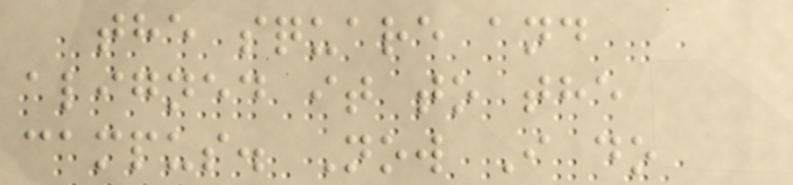the square and
aligned it to the
campus. Now I do
